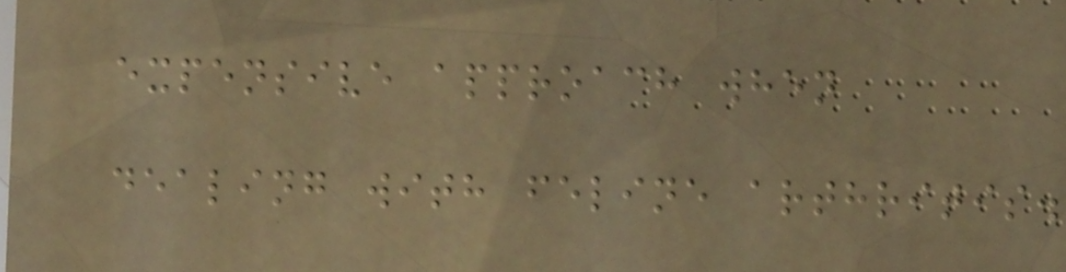expensive approach when
dealing with feline arthritis.
